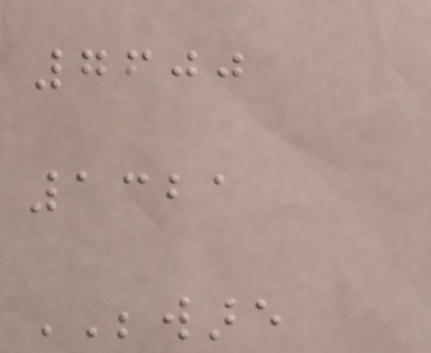7600
1321
BEWARE
